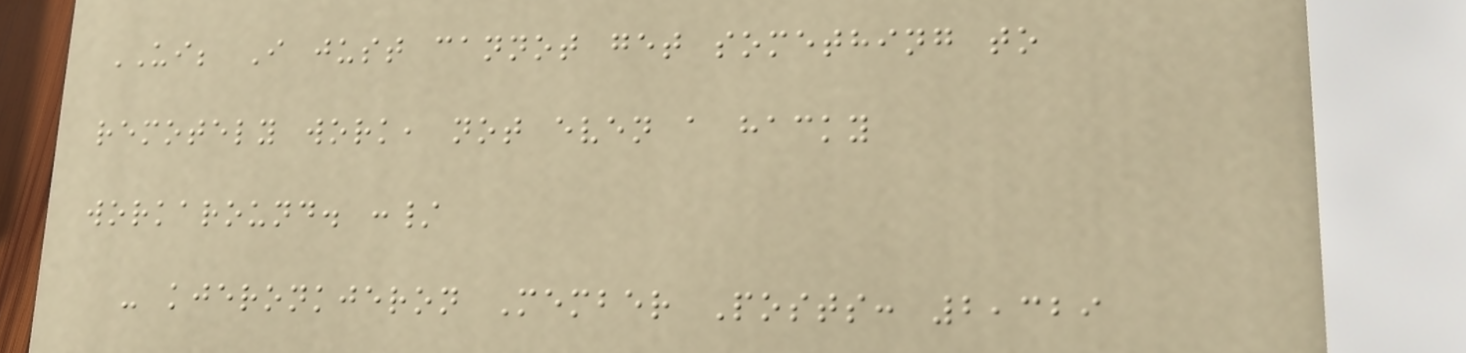UI; I just cannot get something to
remotely work, not even a hacky
workaround. :/
- kjeronkjeron Member Posts: 2,329
